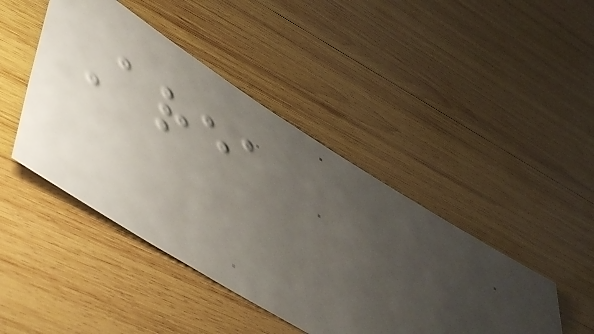Area
